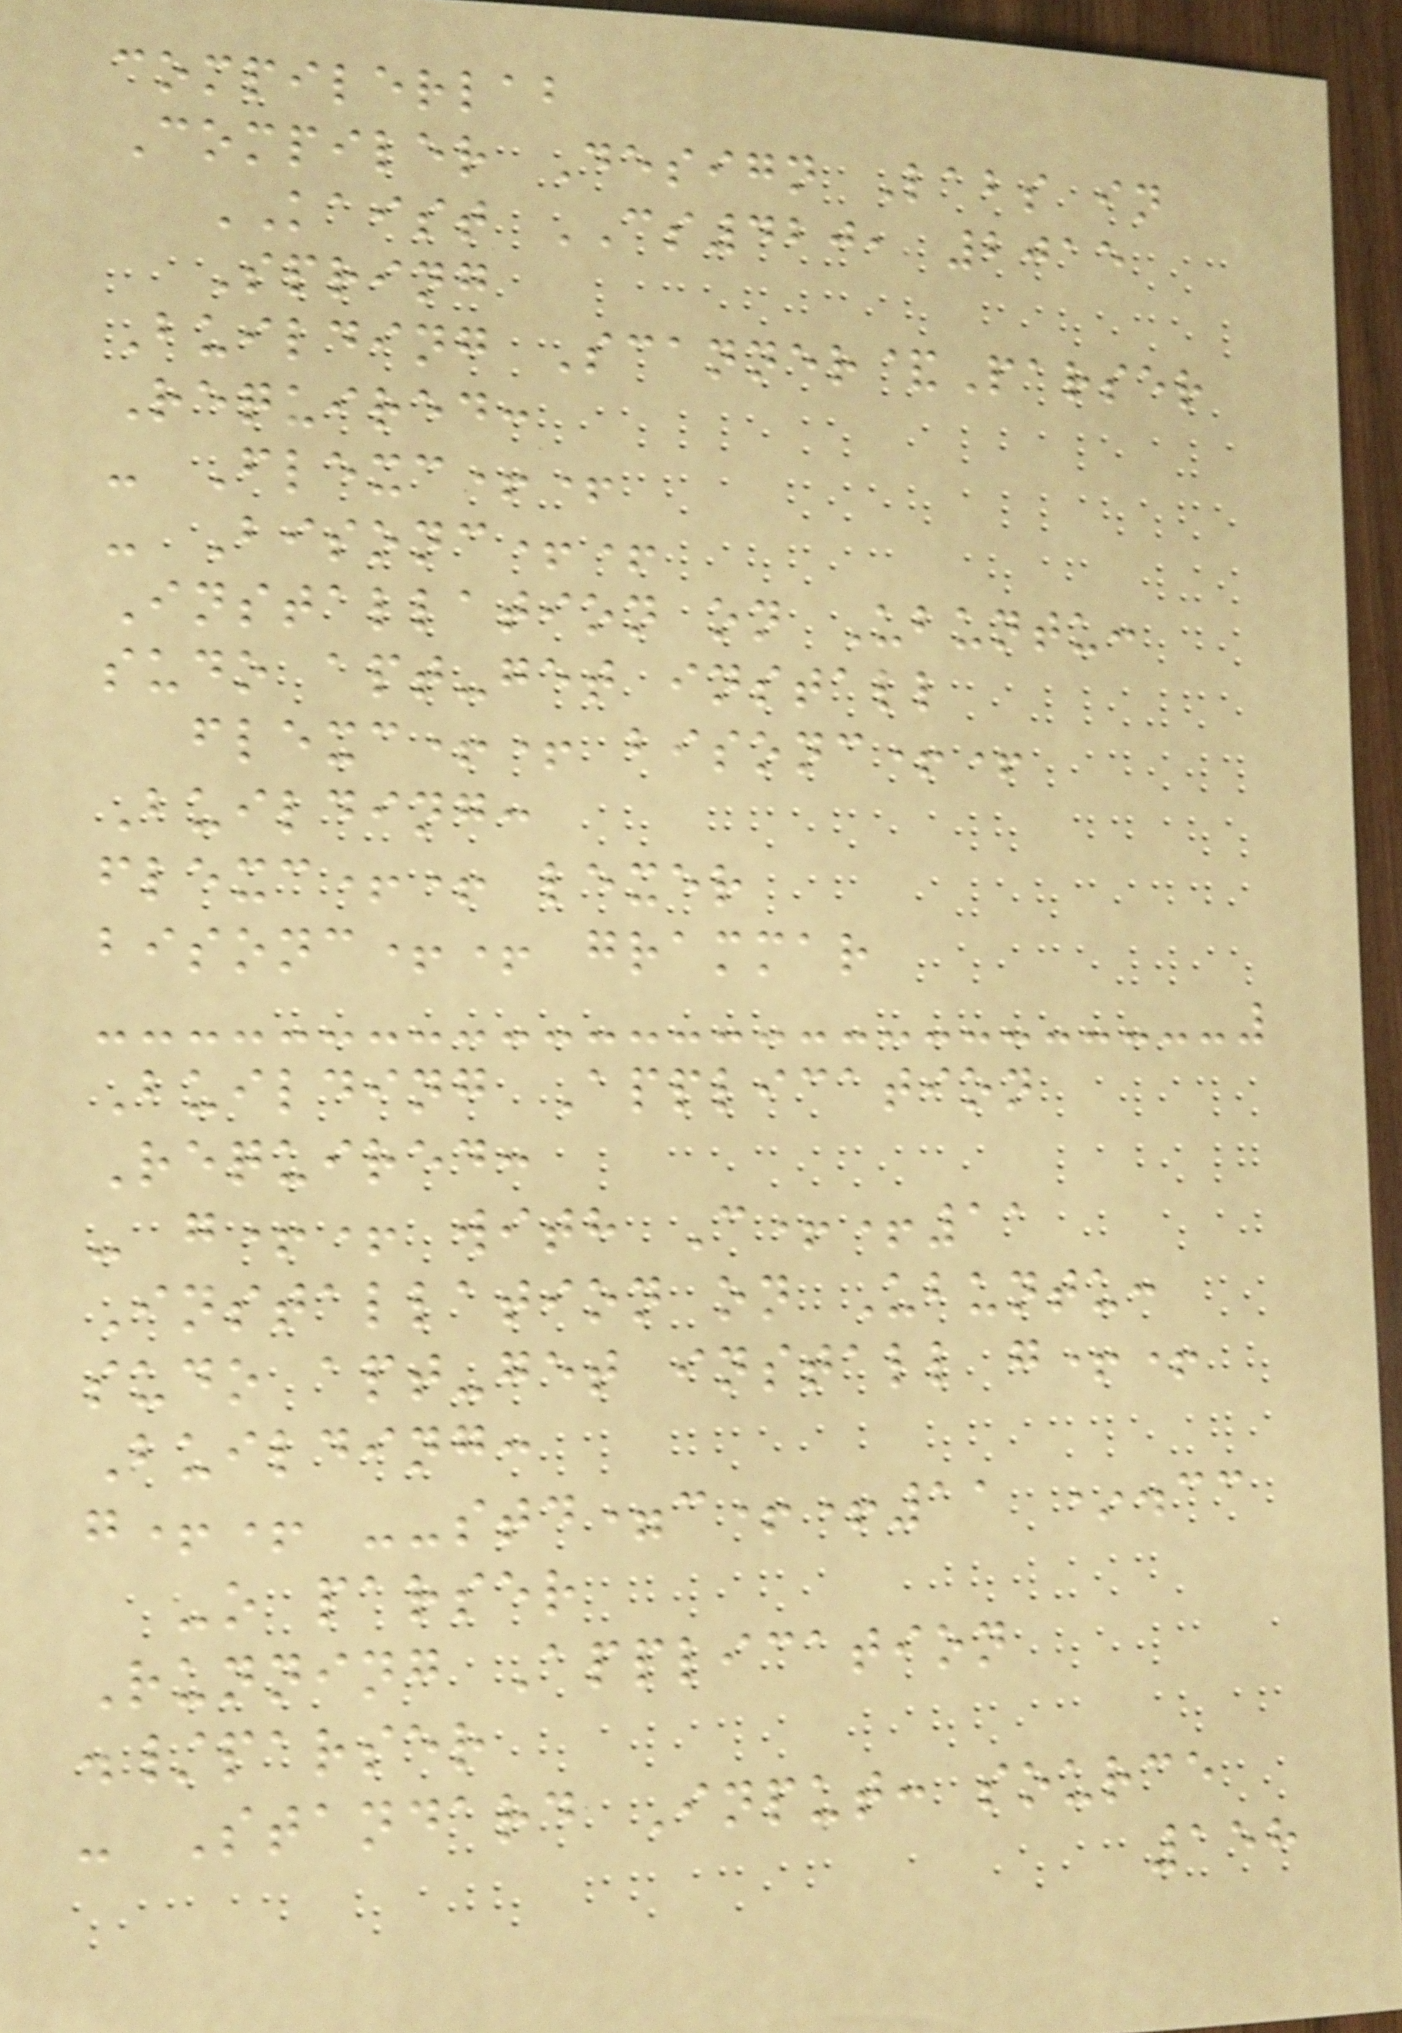compilerlab
Compiler Design Labs in
KAIST CS420, 2015
Spring
Building Scanner&Parser
Required:
- Flexc++
- Bisonc++
Installation on Ubuntu:
sudo apt-get install
flexc++ bisonc++
Building:
flexc++ lexer
bisonc++ grammar
Building Application
Required:
- g++ with C++11
Installation on Ubuntu:
sudo apt-get install g++
Building:
g++ --std=c++11 *.cc
-o parser
Running Application
./parser
- Standard Input: source
158
